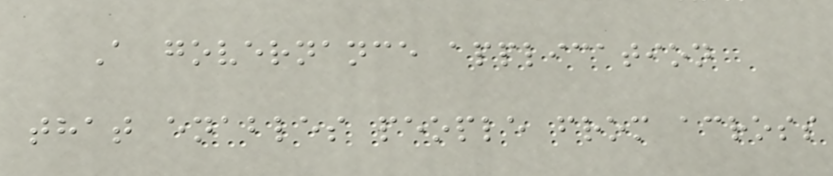A governance application
that enables people from across
